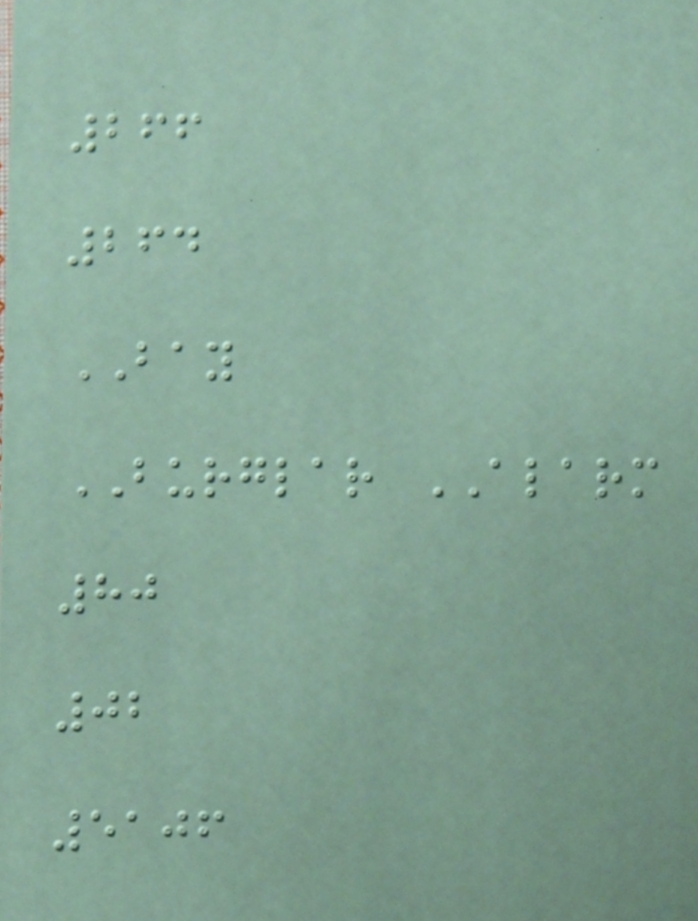266
264
BAY
BURGLAR ALARM
80
02
5106
